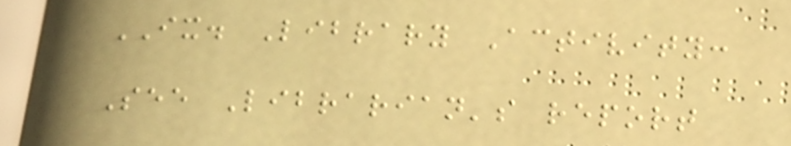IX. Library Activity:
See Librarian's report
